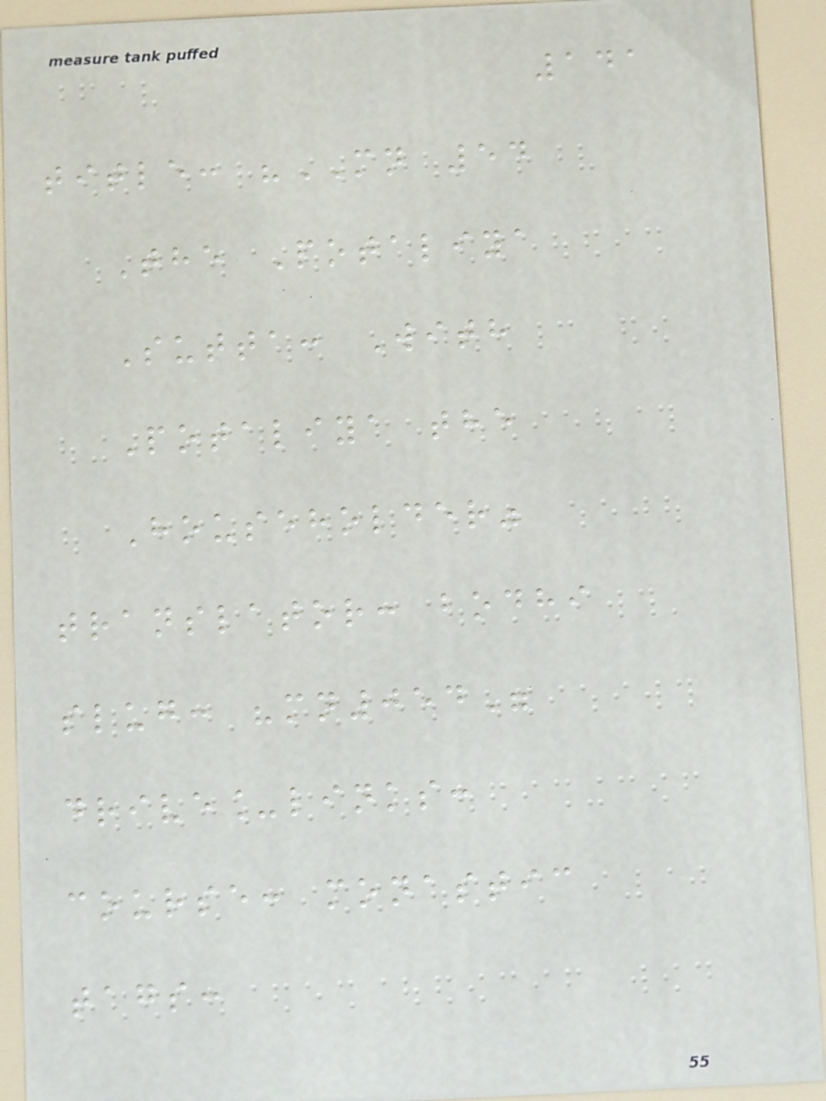141
title: "MN 54
The Potaliya
Sutta: With
Potaliya the
Householder"
translator: bodhi
slug: "mn054"
drive_links:
course: monastic
tags:
